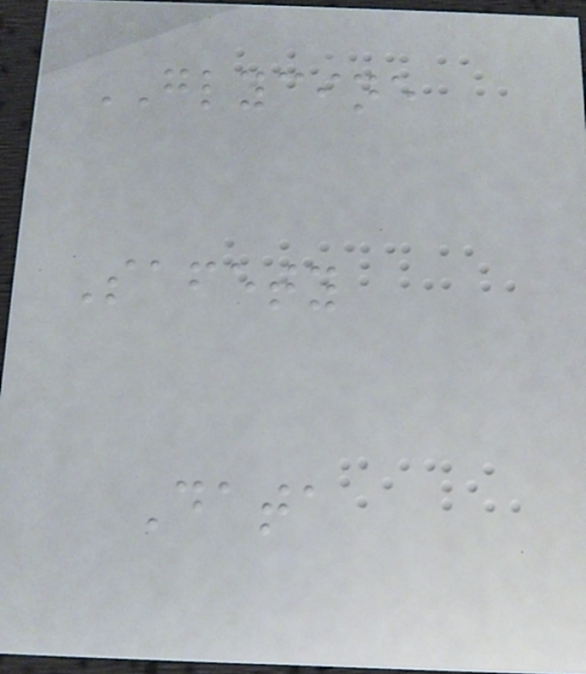GLYCINE
Safety
Data
